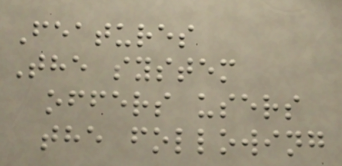Features
The system
offers users
the following
